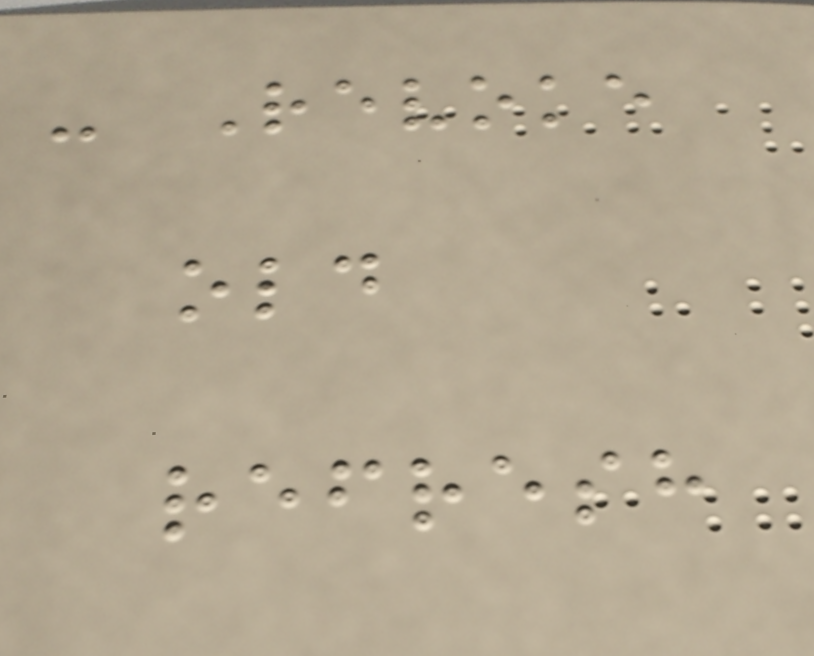- Revoke
old
refresh
